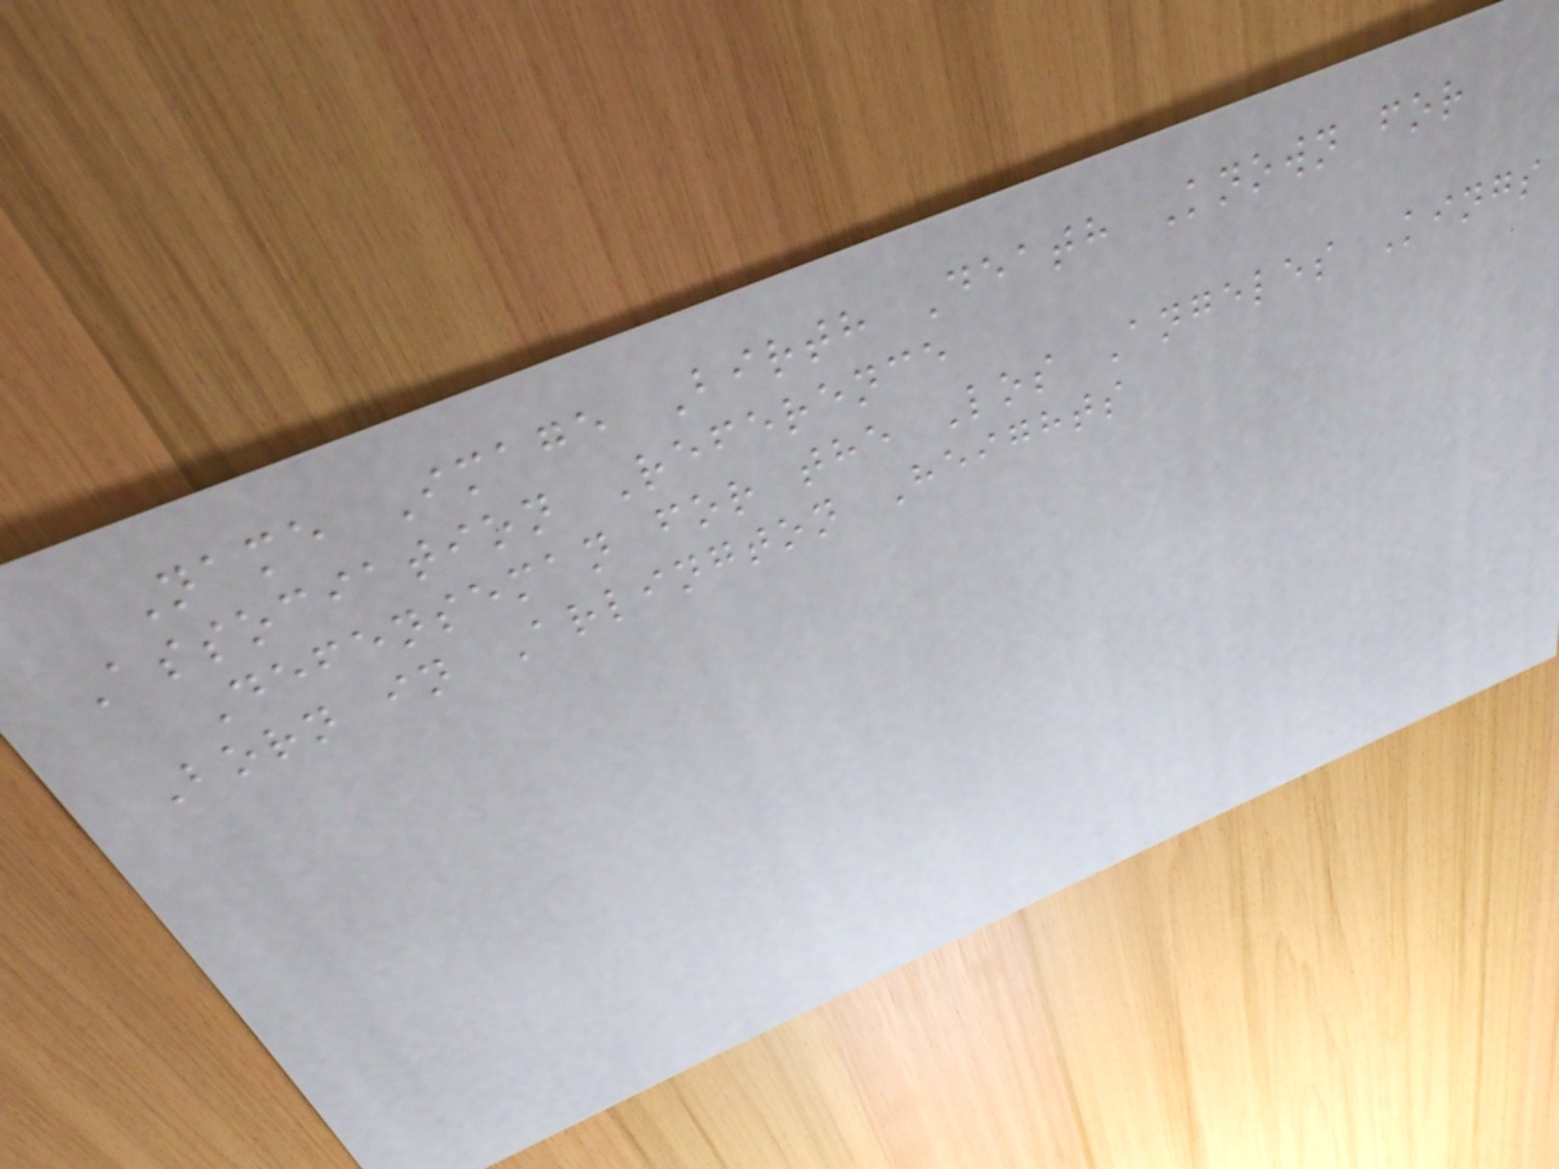Name Image Birth Death Known for
Association Reference
Defenseman for the Los Angeles Kings
Born in Arlington Heights
